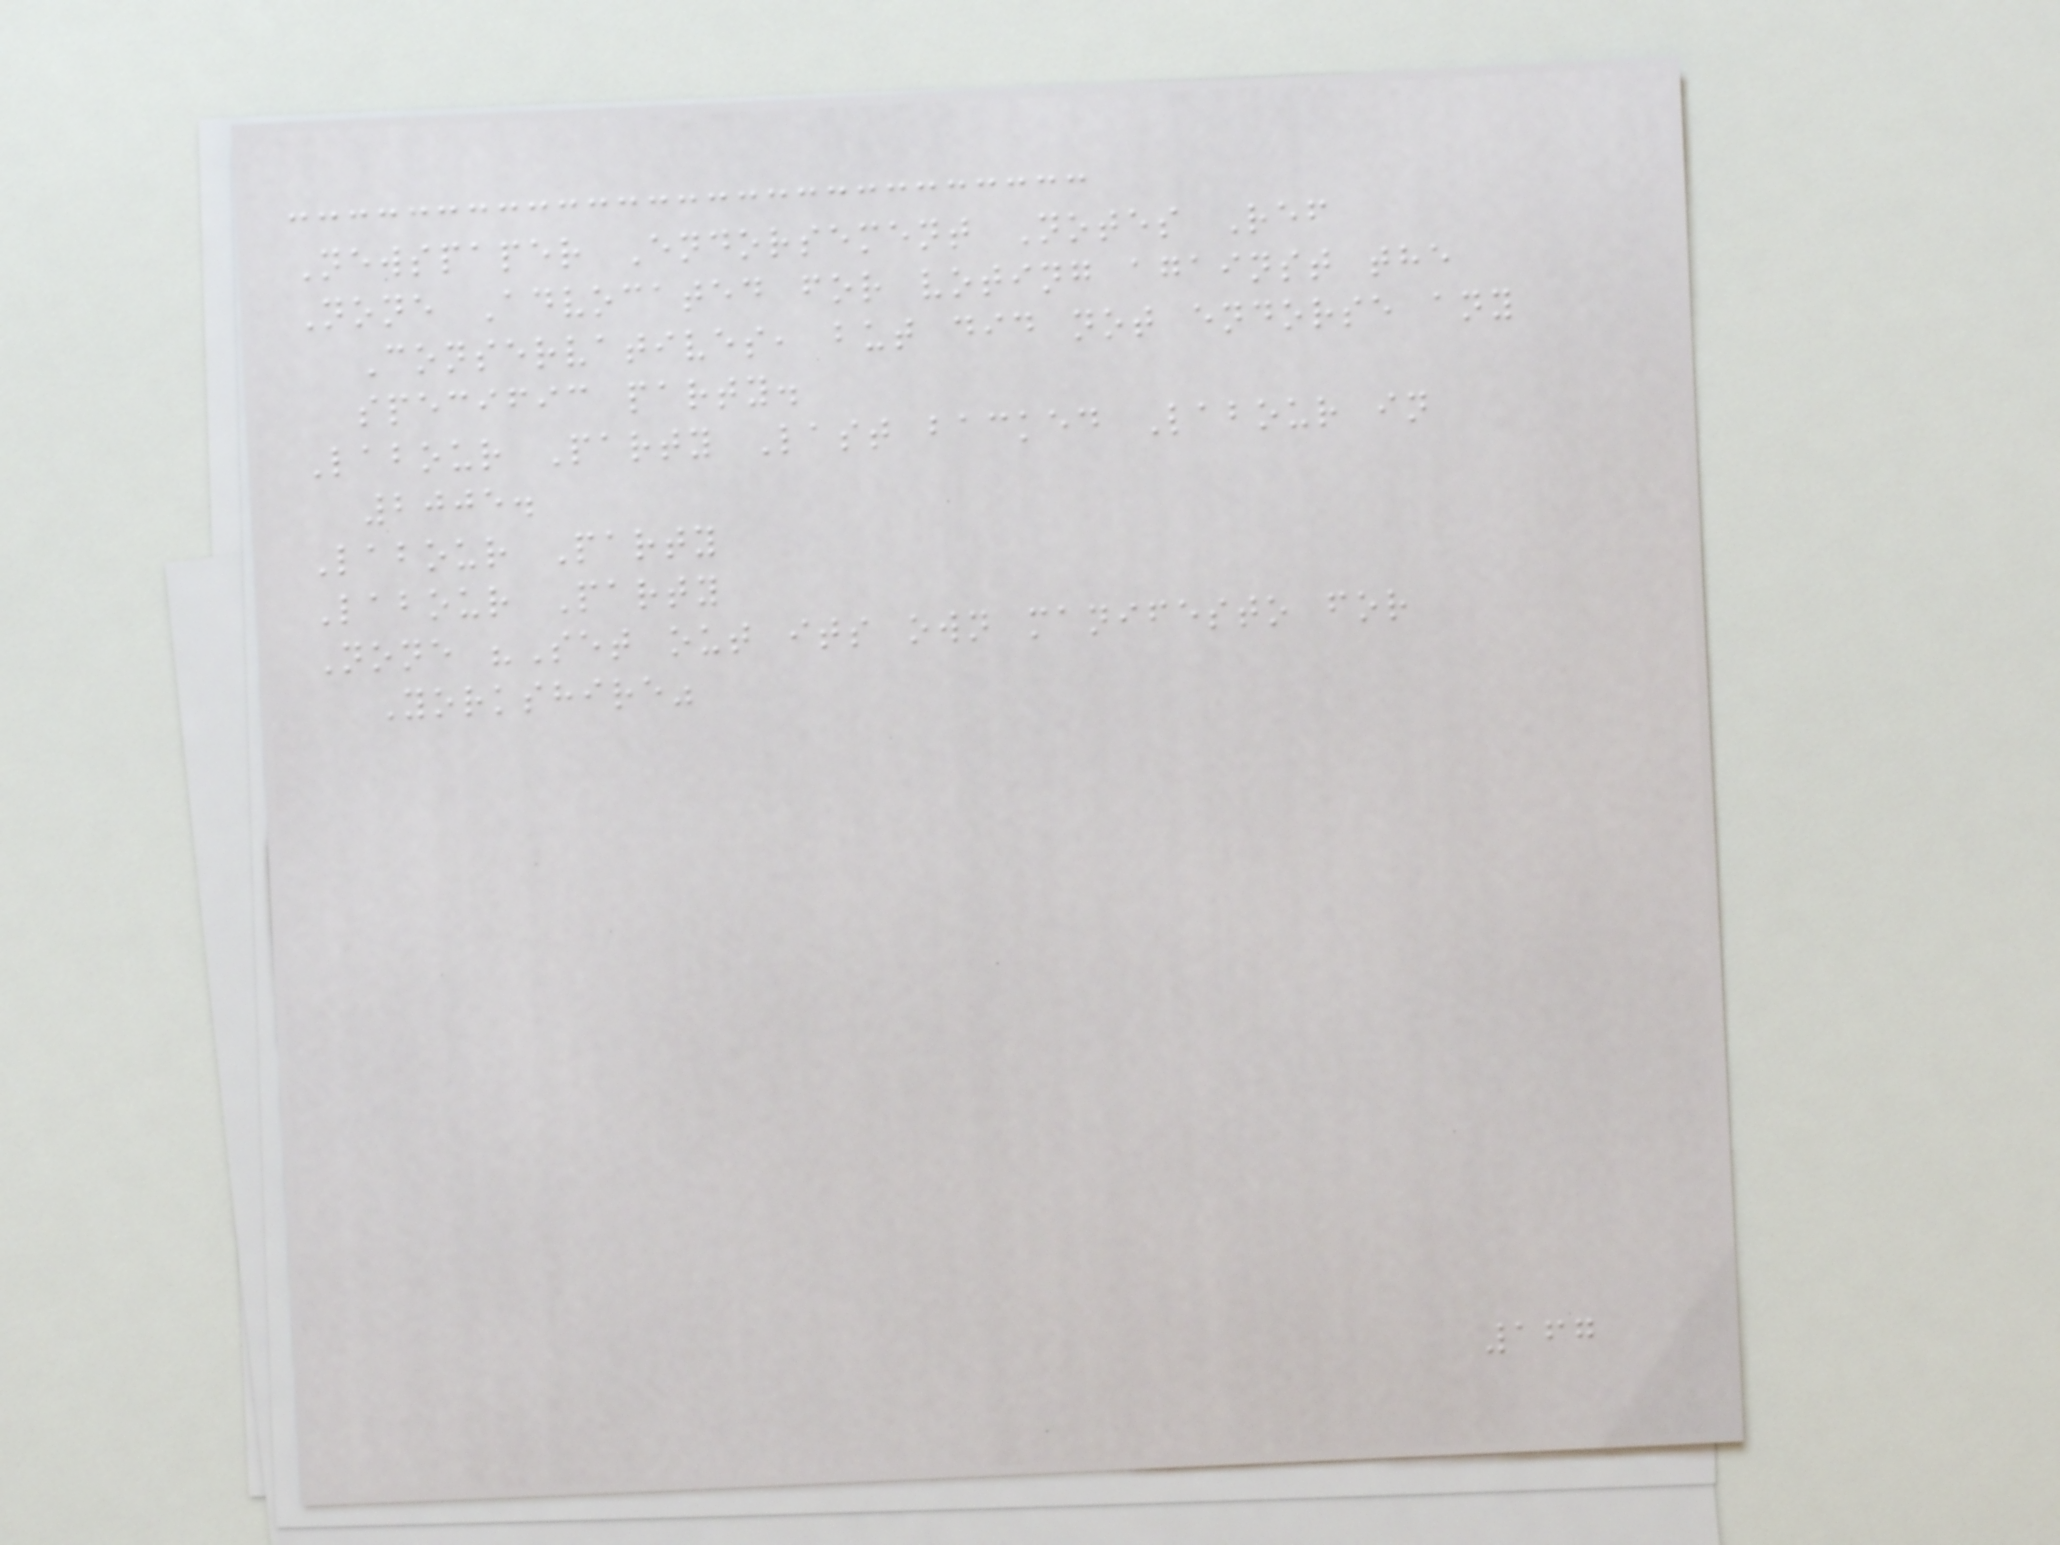Newspaper Endorsement Notes Ref
None Advocated for voting against the
Conservatives, but did not endorse any
specific party.
Labour Party Last backed Labour in
2005.
Labour Party
Labour Party
None "Set out its own manifesto for
Yorkshire"
167
